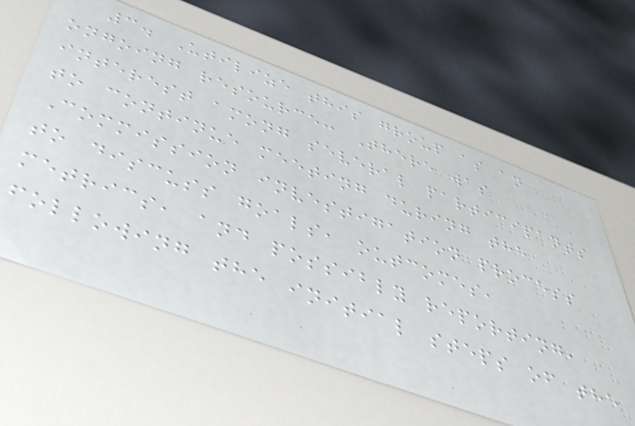3. Utilize this group as an
ongoing resource: There was
interest among several participants
to continue meeting during the
Commission investigation process
to discuss goals, outcomes,
metrics, and possibly reporting,
following the initial steps of the
